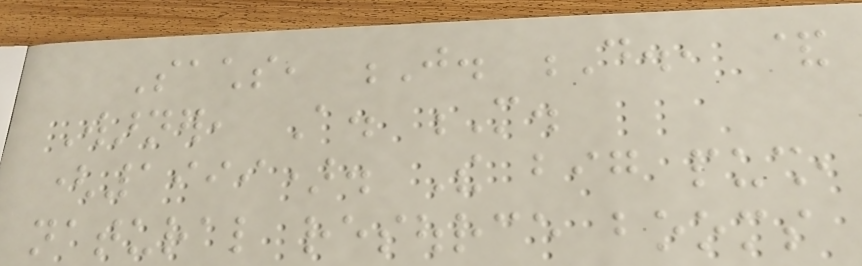Sachs, J. D., &
Warner, A. M.
(1999). The big push,
natural resource booms
